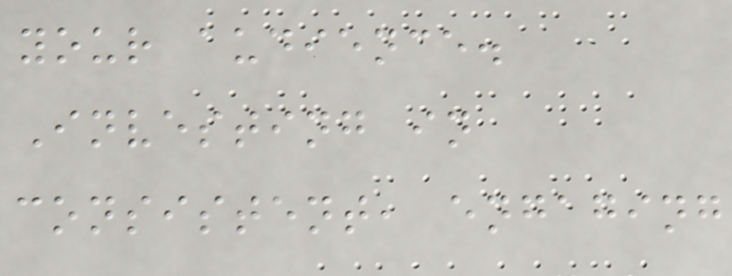your audience.
Investing in
consistent, engaging
